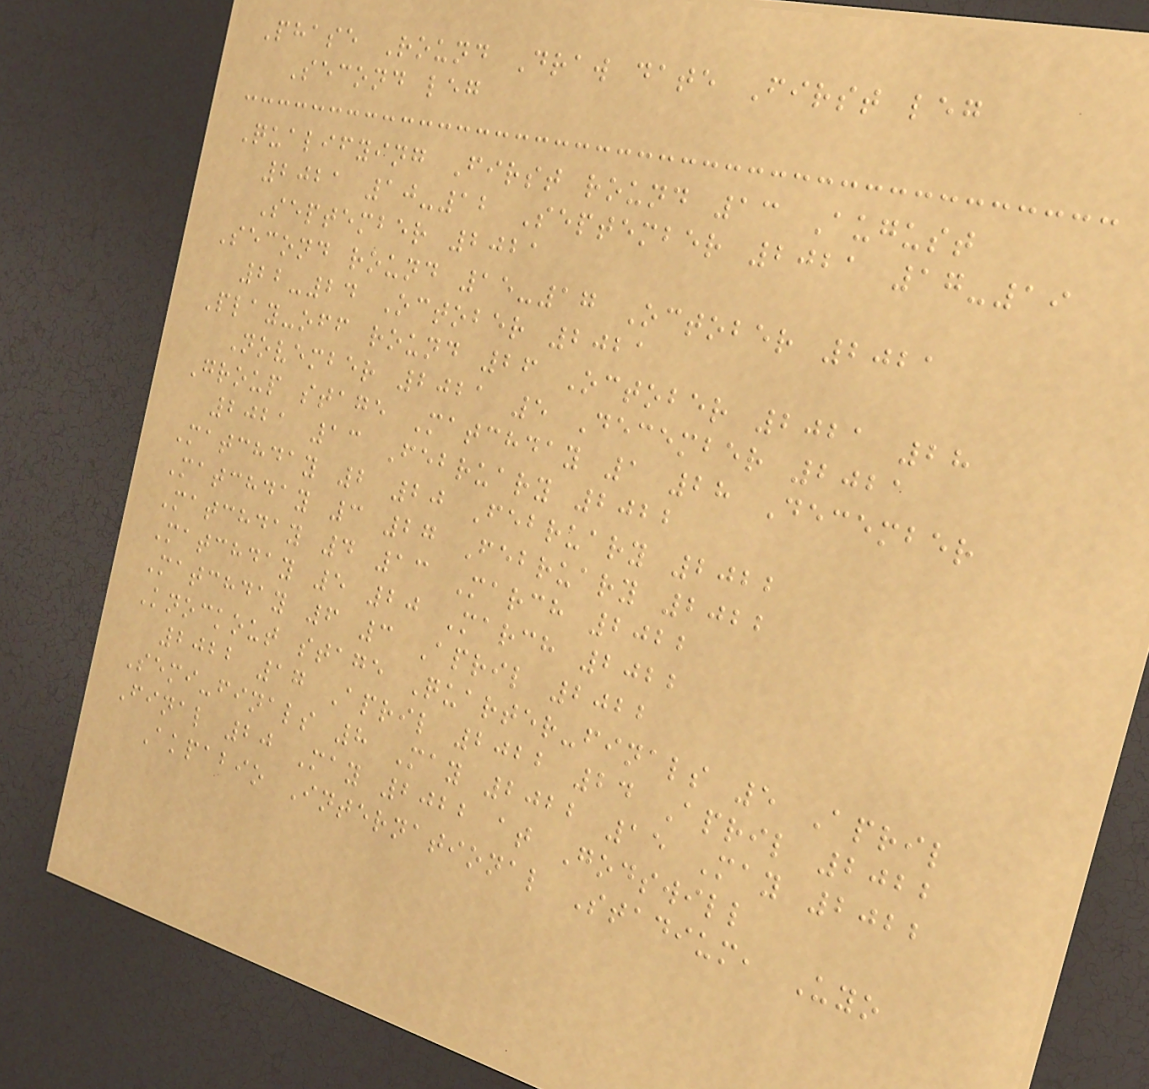Phase Round Draw date First leg
Second leg
Qualifying First round 13 August
2021 10-12 September 2021 17-19
September 2021
Second round 15-17 October 2021
22-24 October 2021
Play-off round 26 October 2021 28
November 2021 5 December 2021
Group stage Matchday 1 28 December
2021 13 February 2022
Matchday 2 20 February 2022
Matchday 3 27 February 2022
Matchday 4 13 March 2022
Matchday 5 20 March 2022
Matchday 6 3 April 2022
Knockout stage Quarter-finals 5 April
2022 17 April 2022 24 April 2022
Semi-finals 8 May 2022 15 May 2022
Final 20 May 2022 at Godswill
Akpabio International Stadium, Uyo
